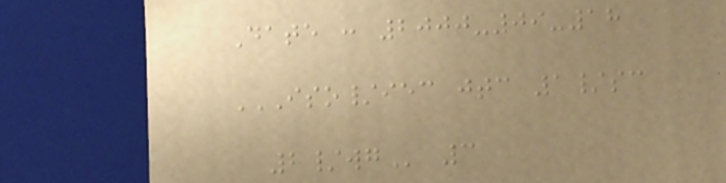Date : 2000-09-18
ISO/IEC JTC 1/SC
2/WG 3
